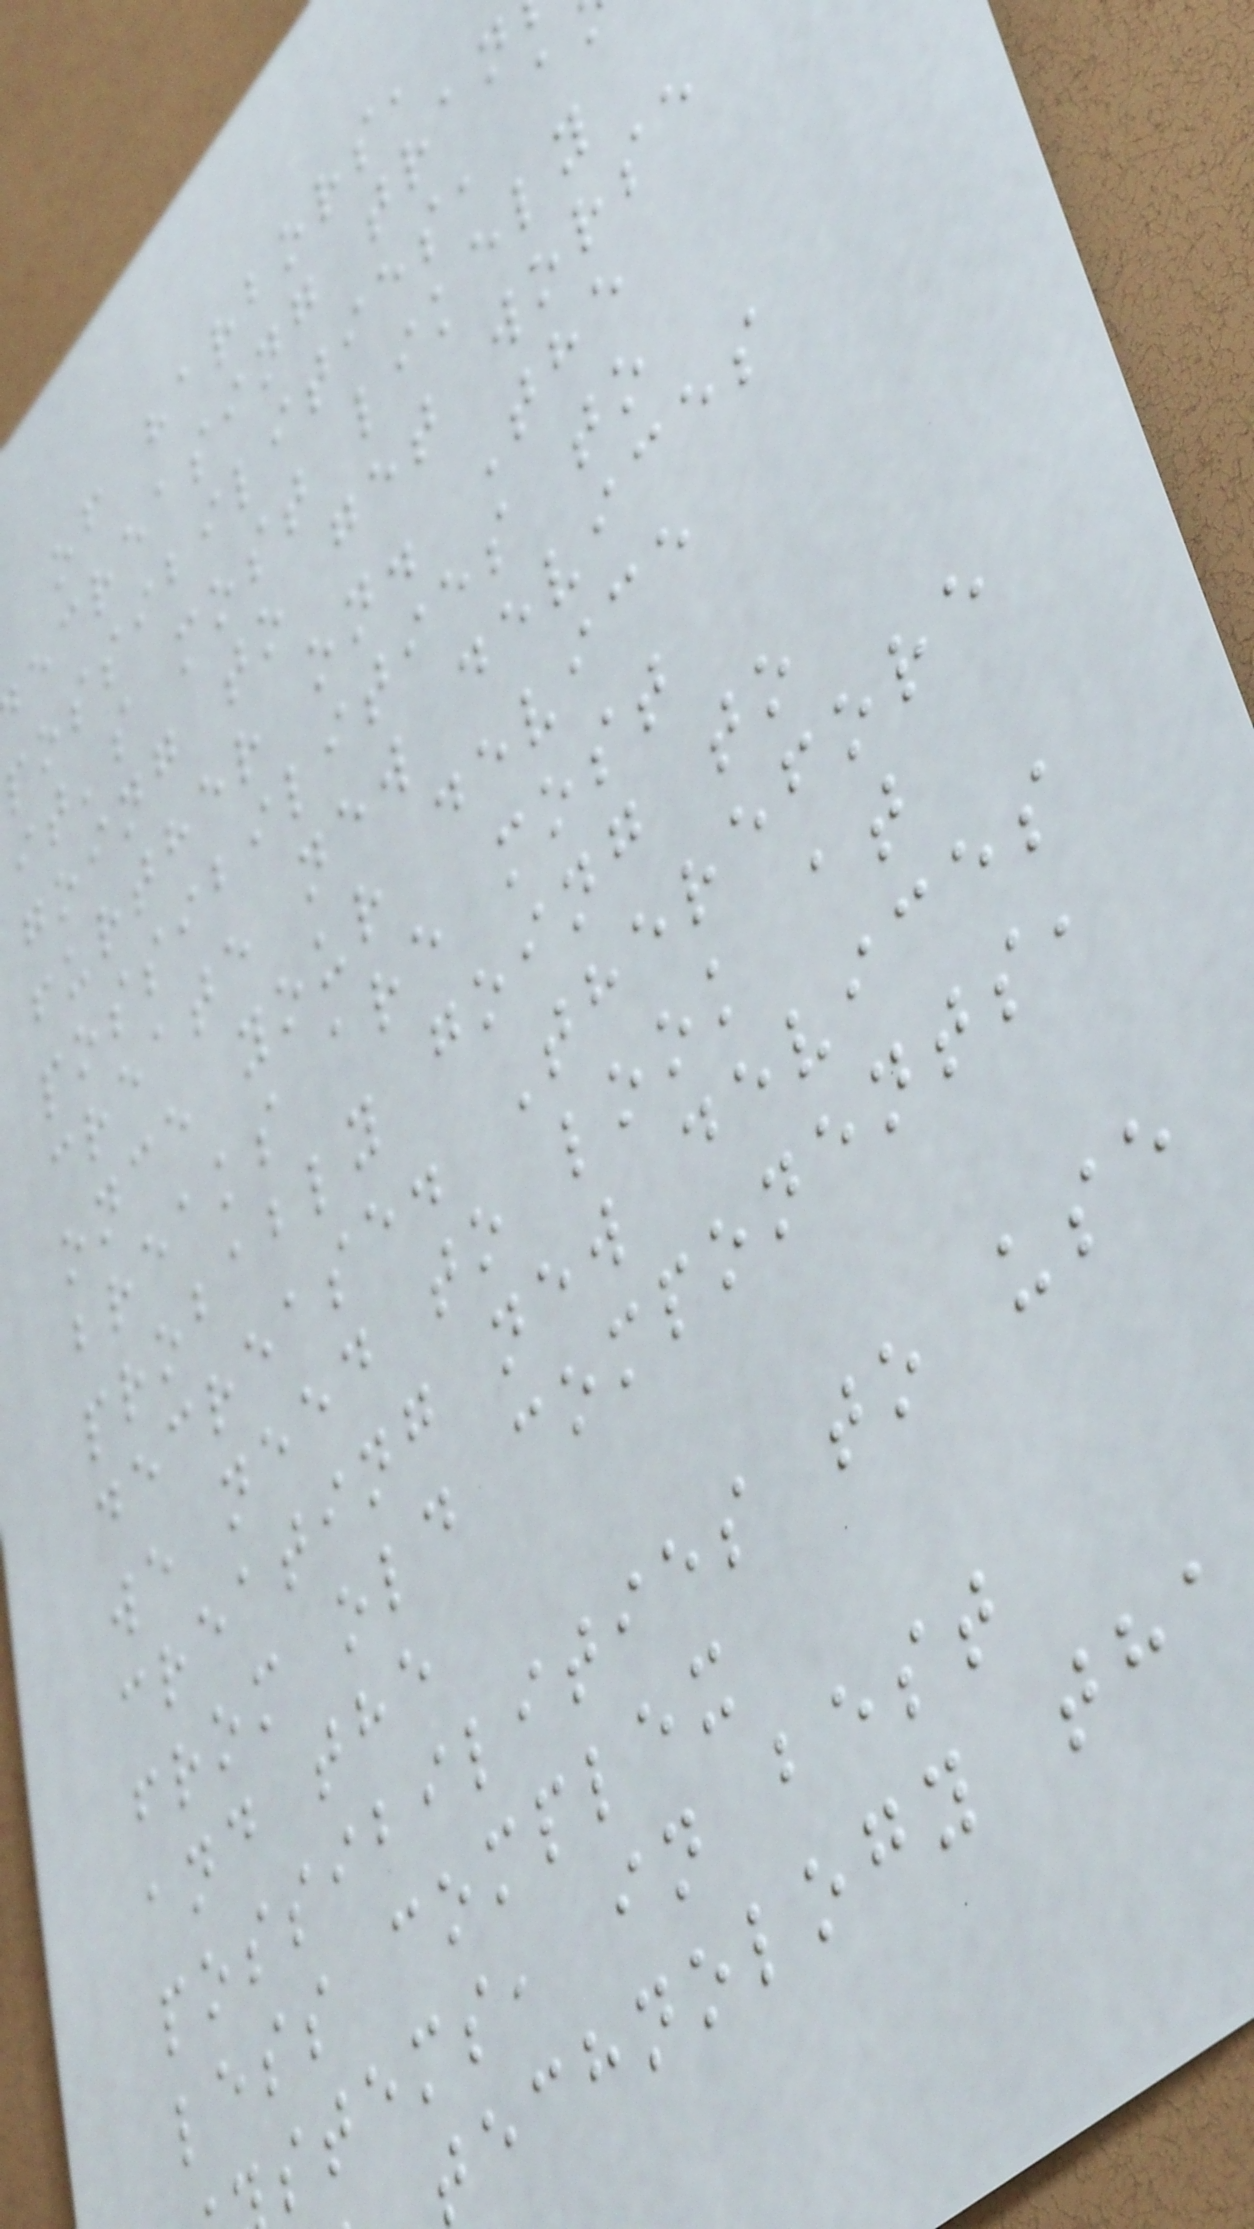of harbors,
ecreasing tran
possibilities, a
it's most likely
going to get worse
further on. The
possibilities to
create new devices
once your device
breaks are most
probably going to
decrease. Therefore
we need to look at
creating new devices
from old components,
and the
possibilities to use
less complex
stems, in best
technology tha
